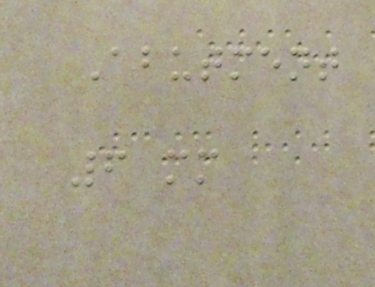Abutment
6 mm
